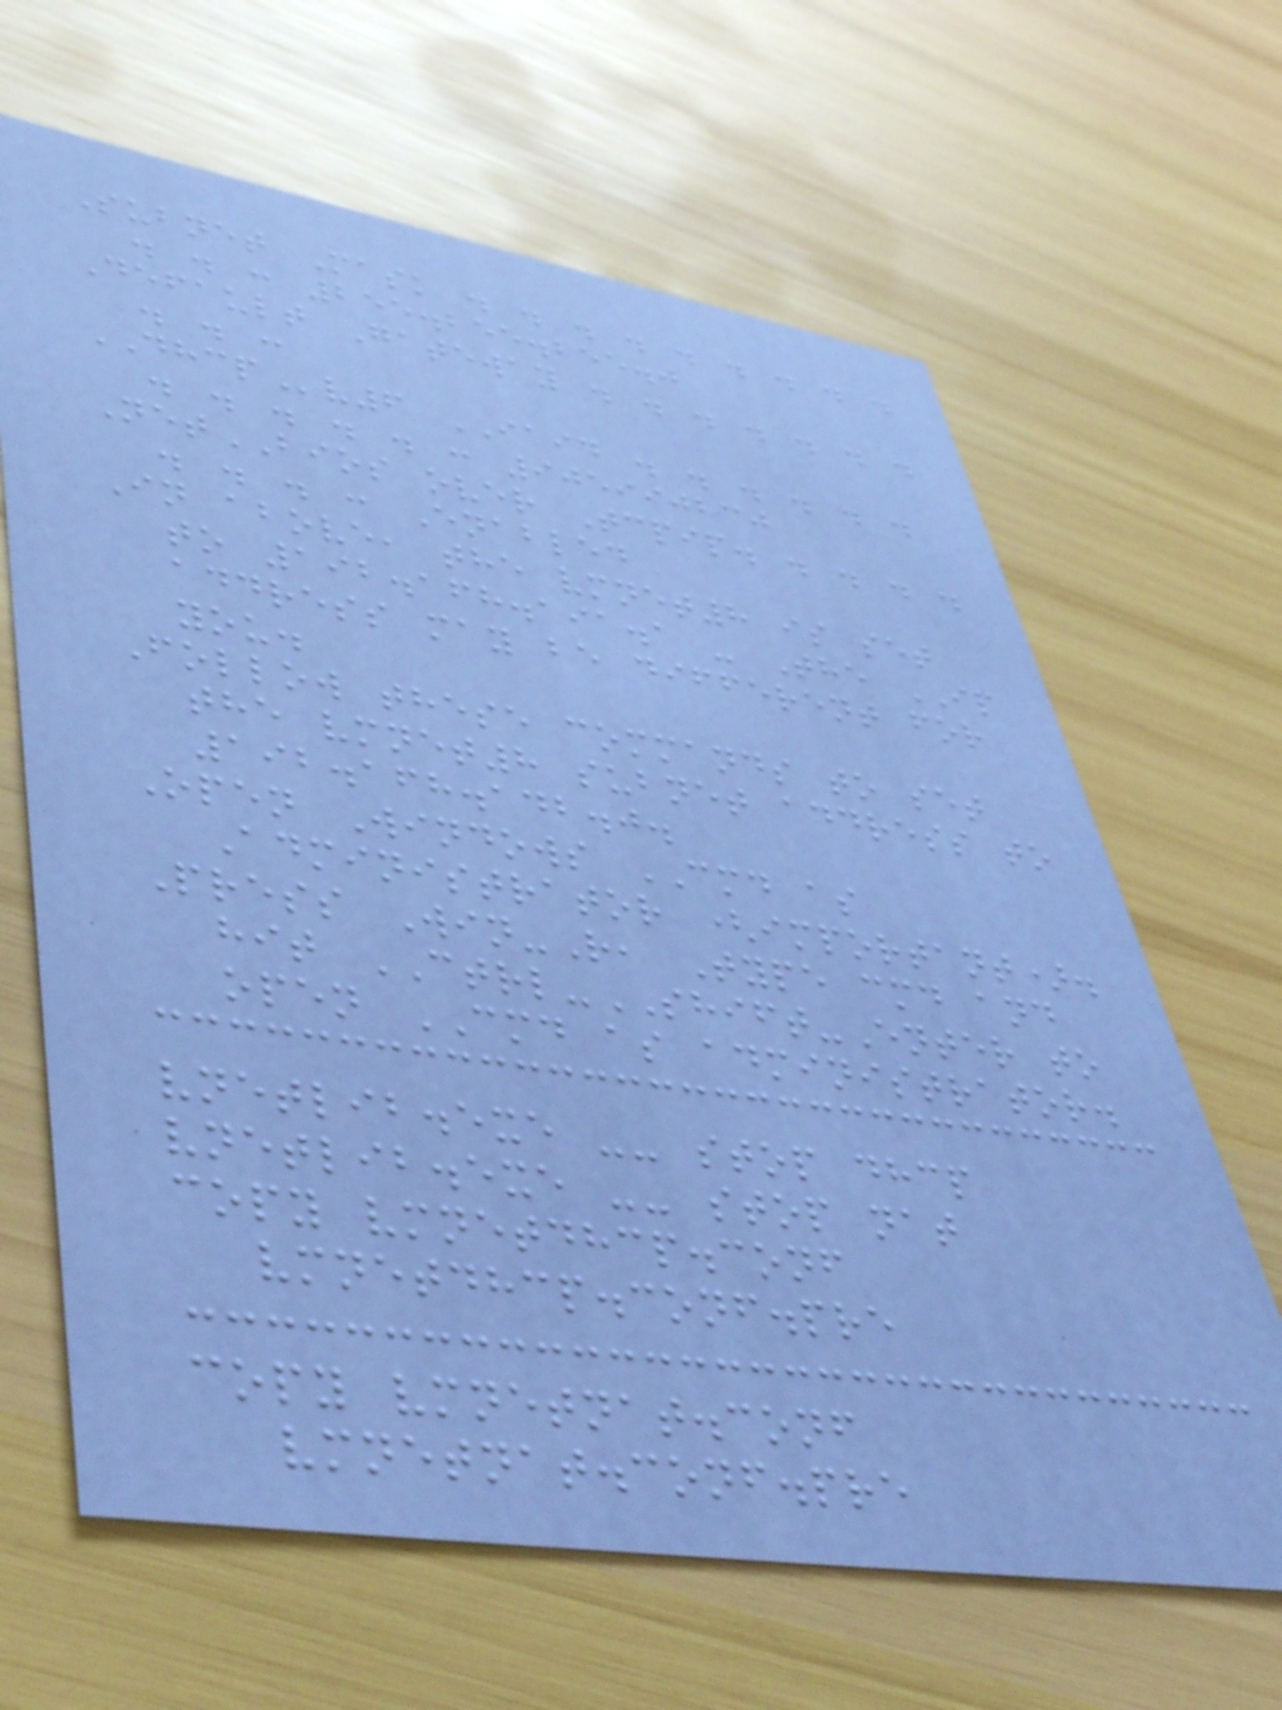Subnet Mask . . . . . . . . .
. . : 255.255.255.0
Default Gateway . . . . . . .
. . :
DHCPv6 IAID . . . . . .
. . . . . : 905990230
NetBIOS over Tcpip. . . . .
. . . : Enabled
In above, the vmnet8 is set
to 192.168.191.1 - The IP
address may be different for
you.
Follow these commands to set
the vmnet8 subnet address to
192.168.142.0.
Open Windows CMD as
Administrator (important).
Press Win-R, Type cmd and
hit CTRL-SHIFT-Enter to
open CMD as administrator.
vnetlib.exe -- stop dhcp
vnetlib.exe -- stop nat
copy vmnetdhcp.conf
vmnetdhcp.conf.pre
copy vmnetnat.conf
vmnetnat.conf.pre
